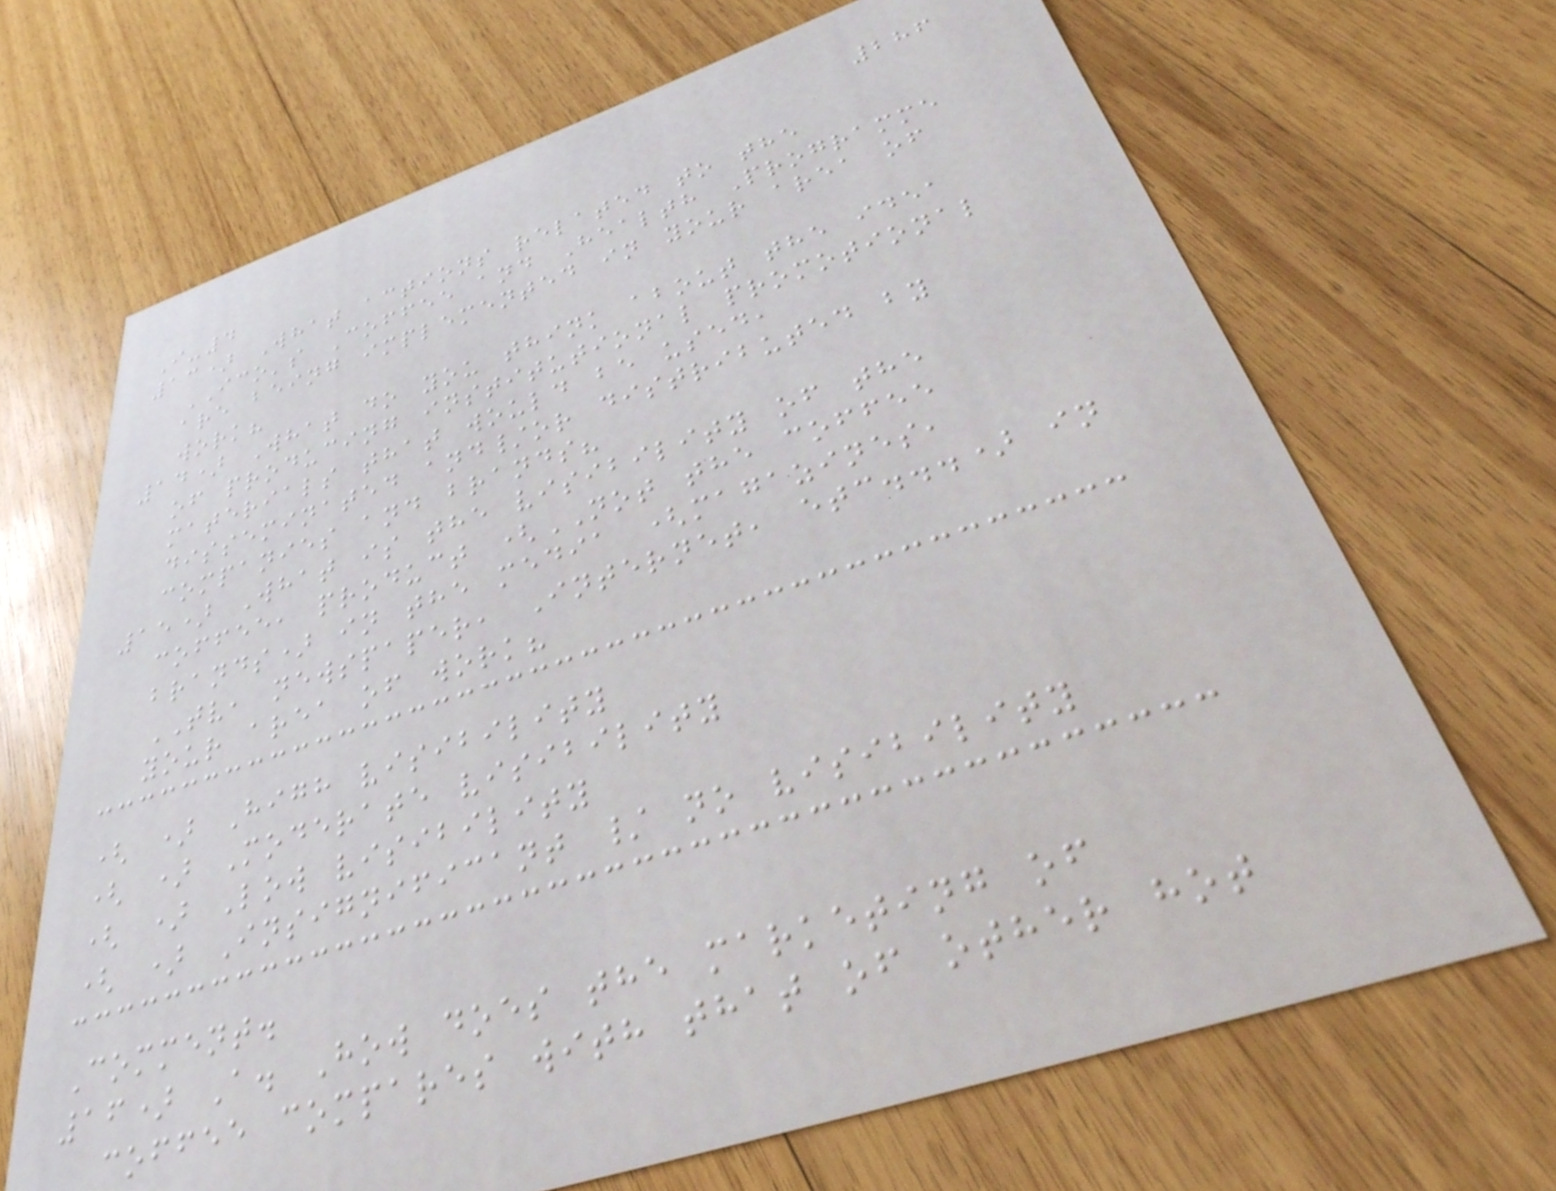286
I-4
13) What actions related to the
ICO's Coffee and Health Programme
are being implemented in your area of
work?
14) What do you think about the idea
of producing institutional promotional
materials that would be used,
disseminated and/or distributed by
companies and brands?
15) What is the visibility of the
coffee, product (NOT the coffee
brands) in the media (magazines,
TV, newspaper, Internet, etc...) in
your area of work?
( ) High visibility
( ) Moderate visibility
( ) Low visibility
( ) Insignificant / no visibility
Comment.
16) A. How does the marketing of
coffee compares with that of other hot
